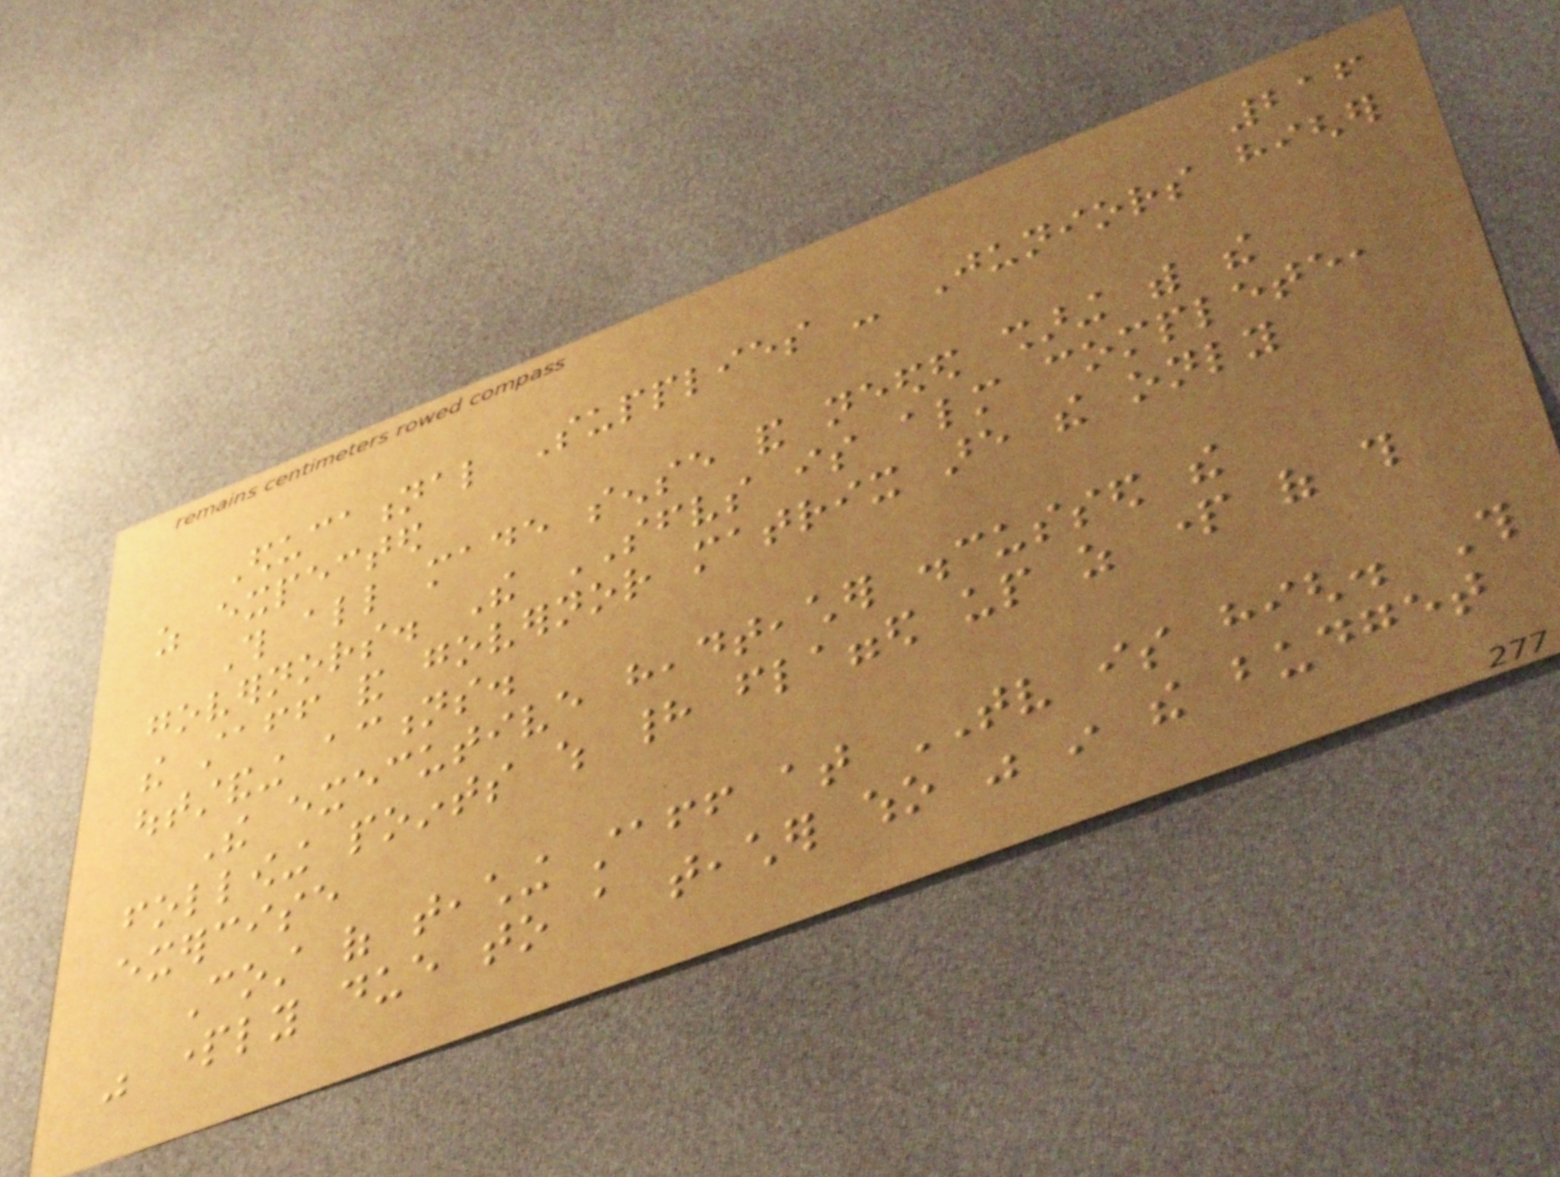216
Educational Supplies - Juniors higher
as expected
This all made sense and needed sharing with the
governors. The SFVS is almost complete,
the staff and governor matrix are the only
outstanding actions.
The executive headteacher discussed the
following points which had flagged up as part of this
exercise
Cost of teaching staff at TV is high. This
was partly due to a teacher who was in the budget
